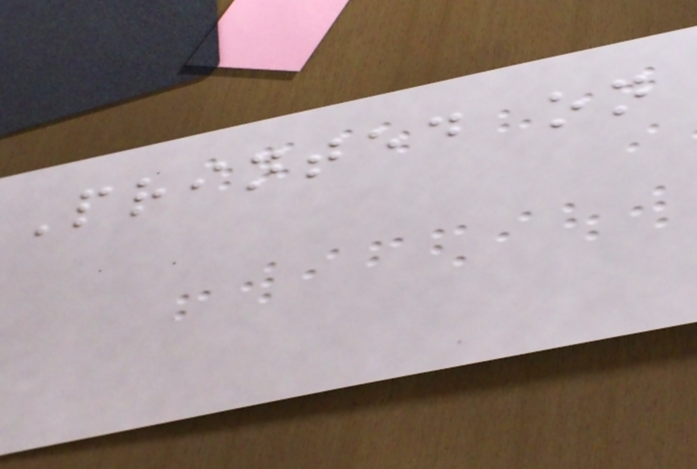Printed on
